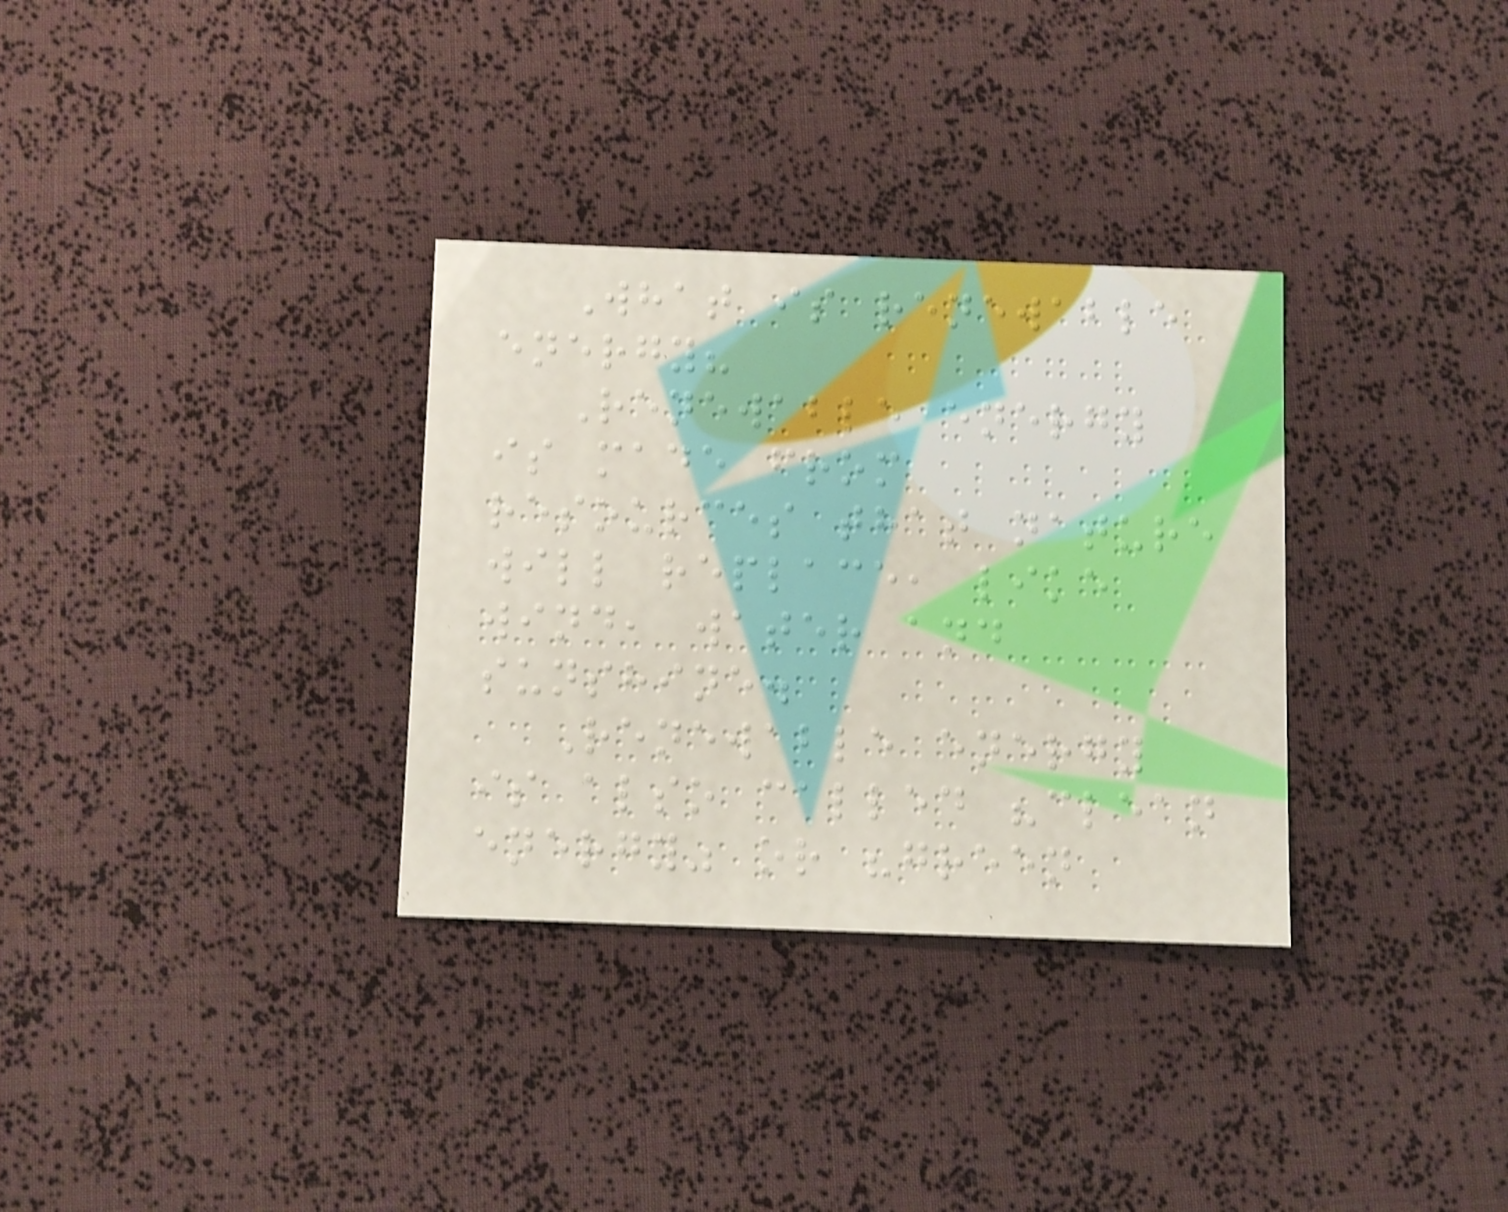What is renewable
energy?
Renewable energy
is made from
resources that nature
will replace, like
wind, water and
sunshine.
Renewable energy
is also called "clean
energy" or "green
